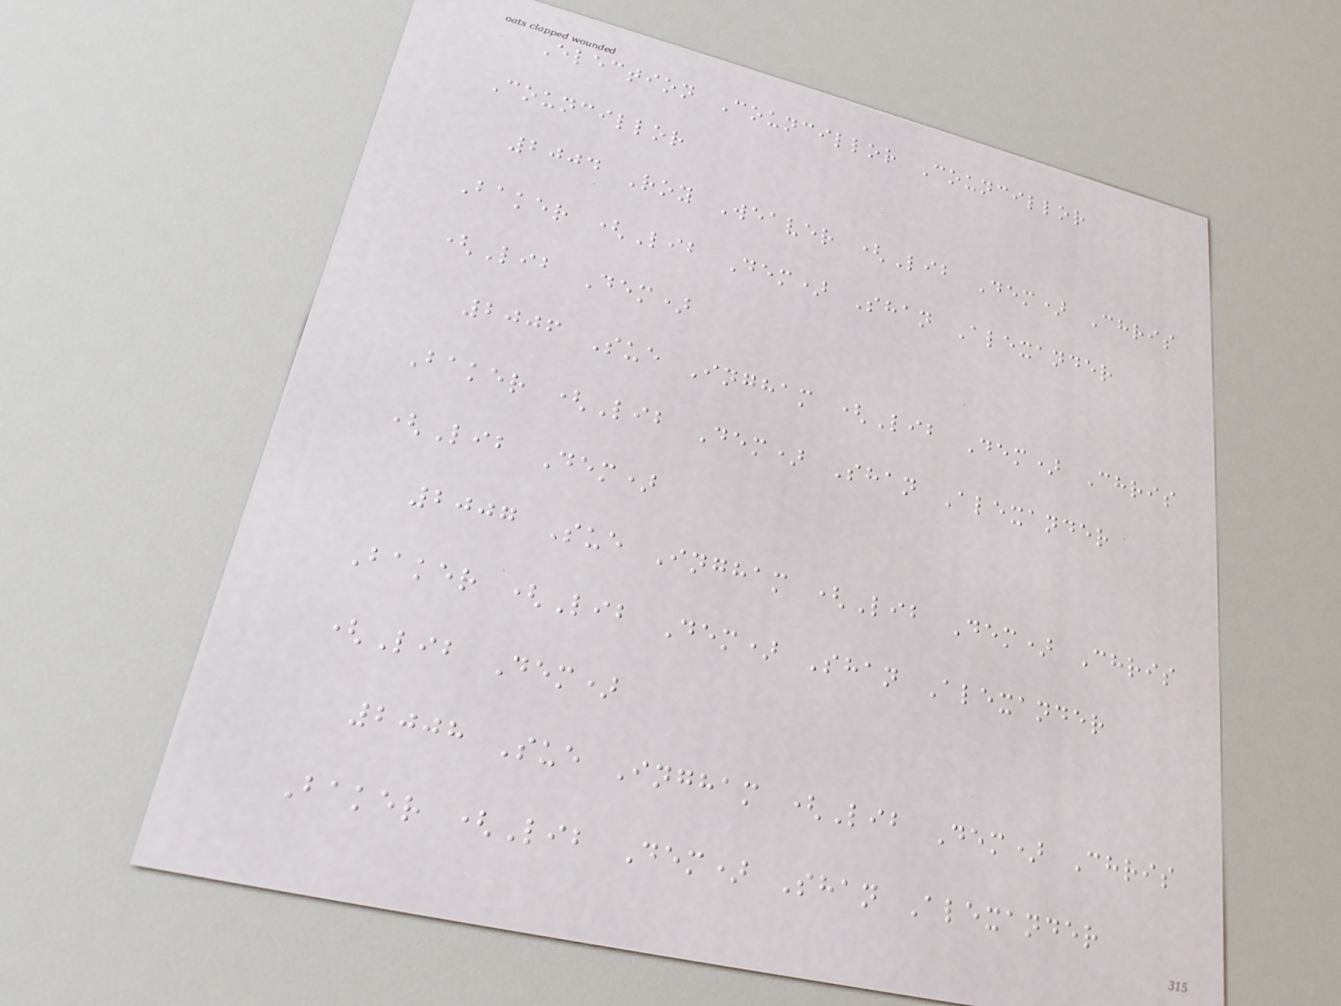Election Councillor Councillor
Councillor
2004 Roy Weaver (Lib Dem) Chris
Baker (Lib Dem) Shan Alexander
(Lib Dem)
2006 Sue Ingham (Lib Dem) Chris
Baker (Lib Dem) Shan Alexander
(Lib Dem)
2007 Sue Ingham (Lib Dem) Chris
Baker (Lib Dem) Shan Alexander
(Lib Dem)
2008 Sue Ingham (Lib Dem) Chris
Baker (Lib Dem) Shan Alexander
